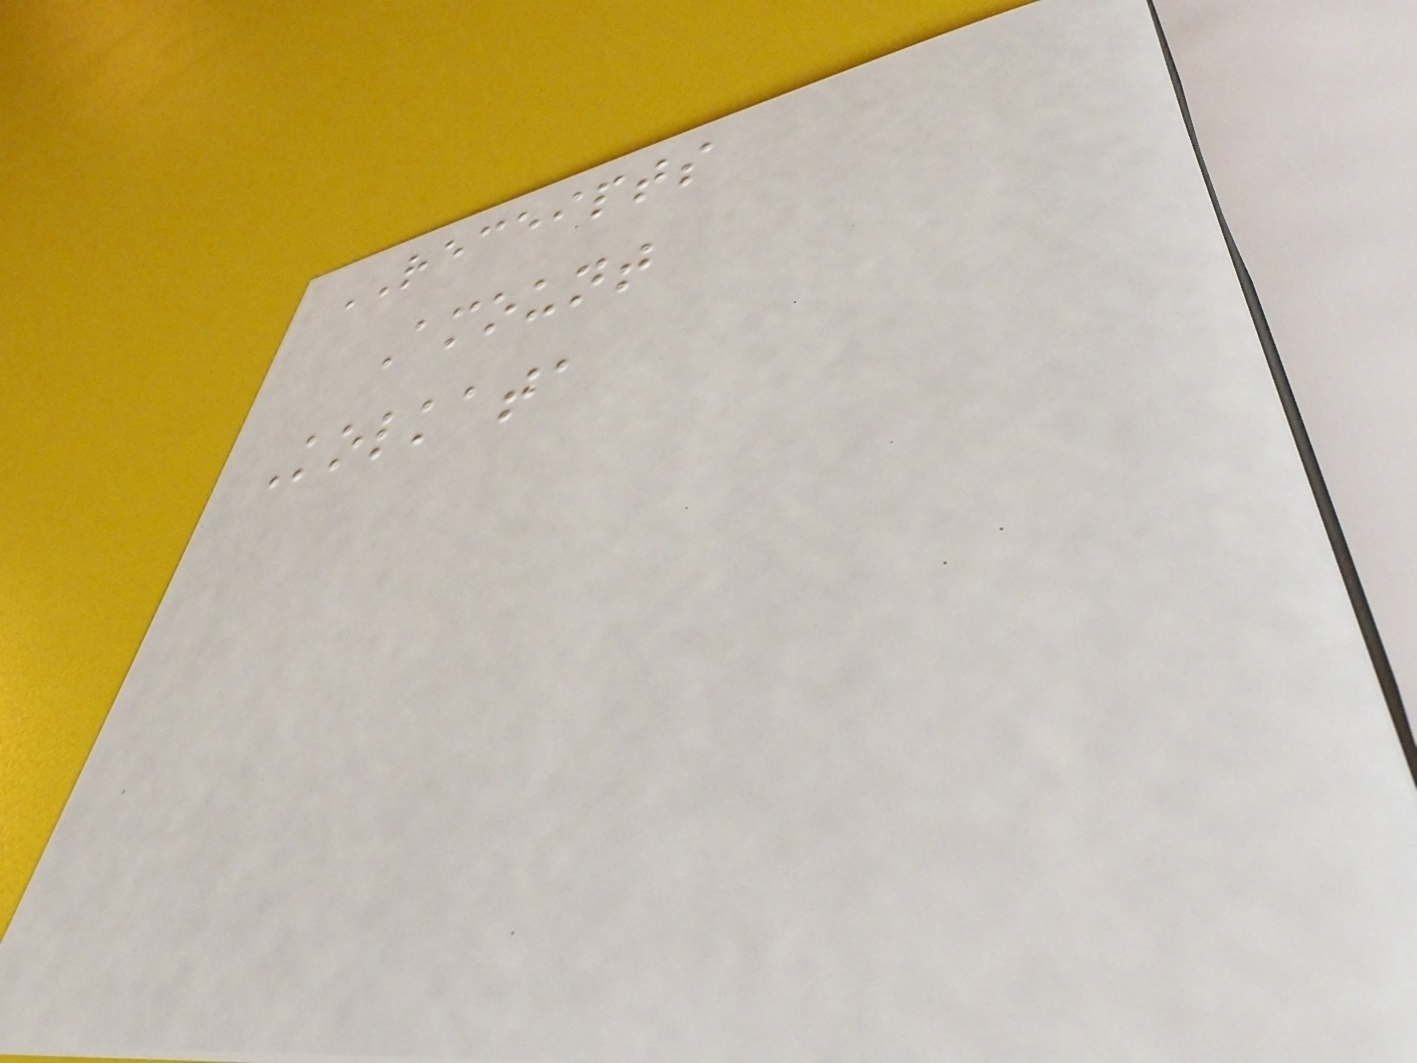RECEIPTS
Amount
Kolkata
